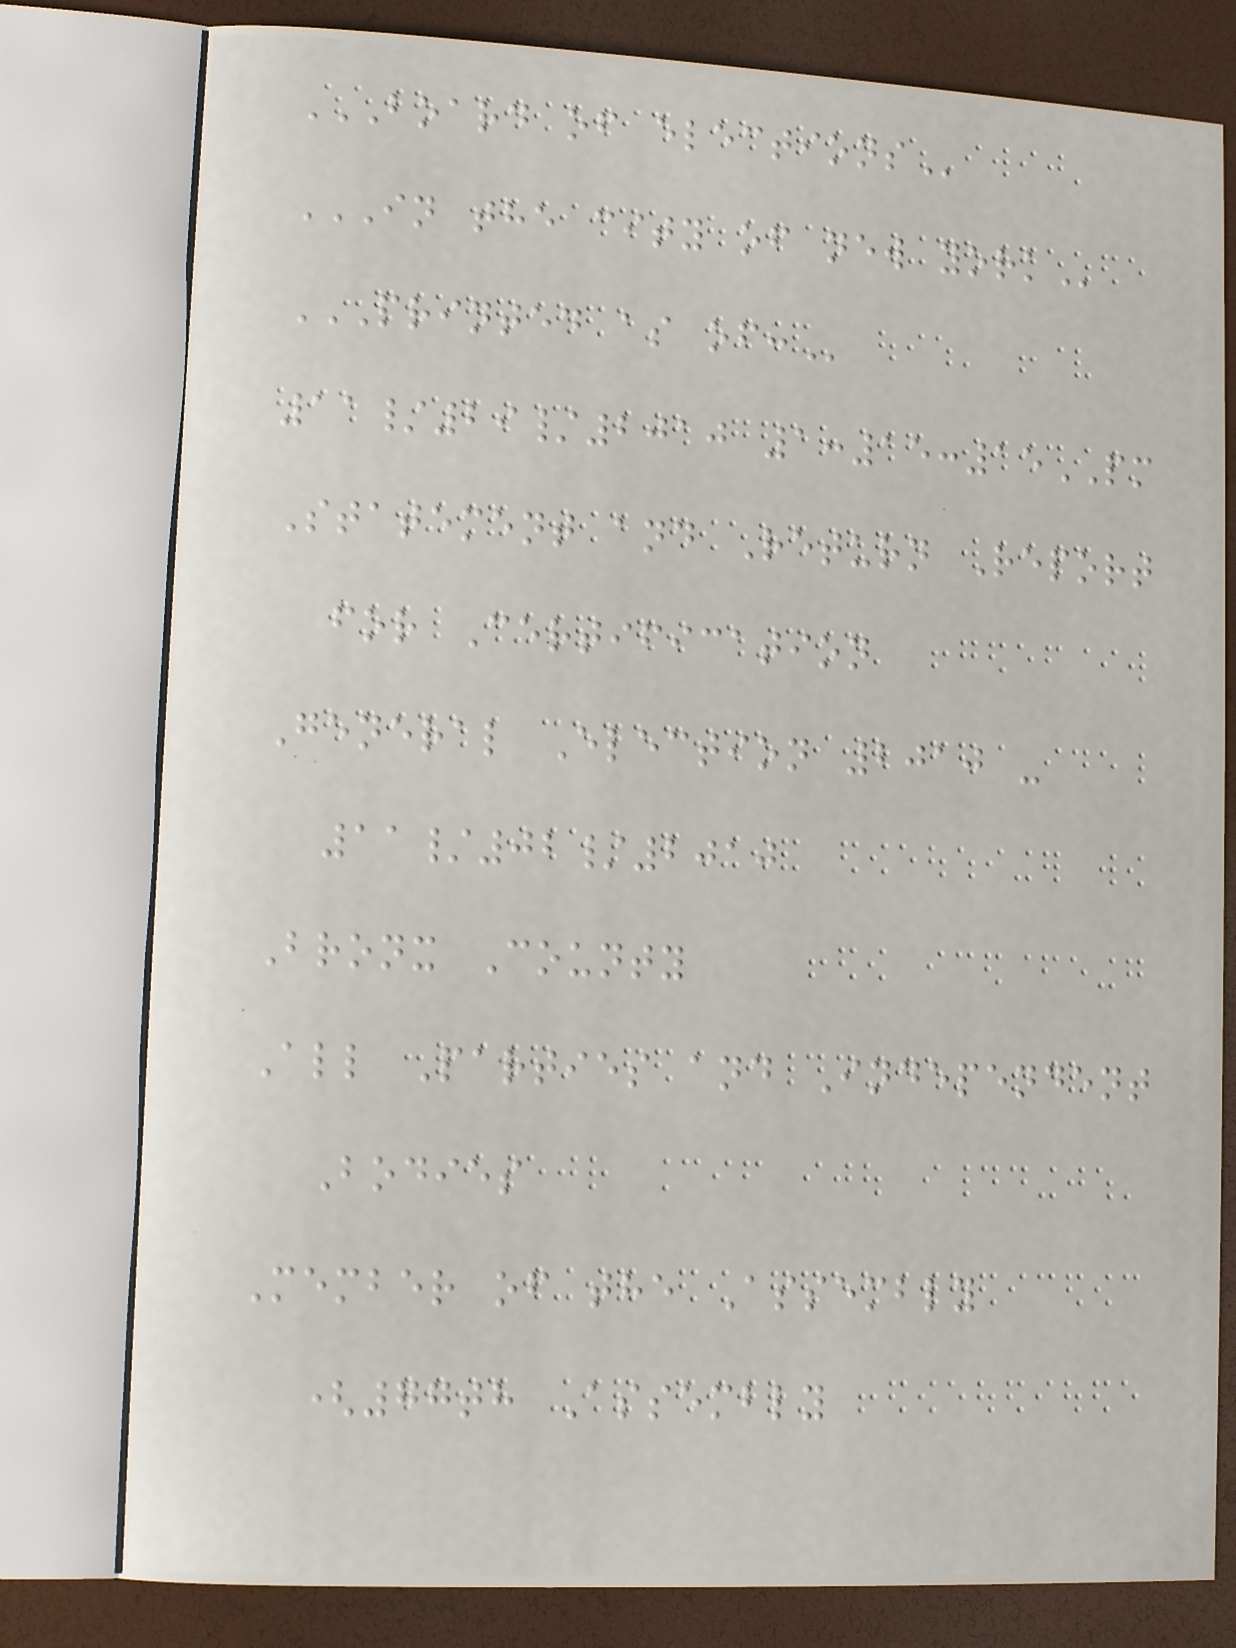BOARD OF ELECTIONS
IN THE CITY OF NEW YORK
PRINTED AS OF:
11/29/2010 1:15:15PM
Statement and Return Report
for Certification
General Election 2010 -
11/02/2010
Bronx County
All Parties and Independent
Bodies
Member of the Assembly
(77th Assembly
